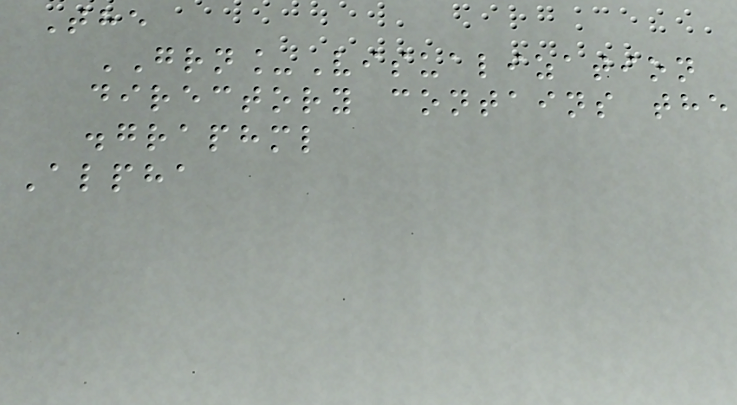The
GRN_Visualization
directory contains the
.graphml
Alpha
